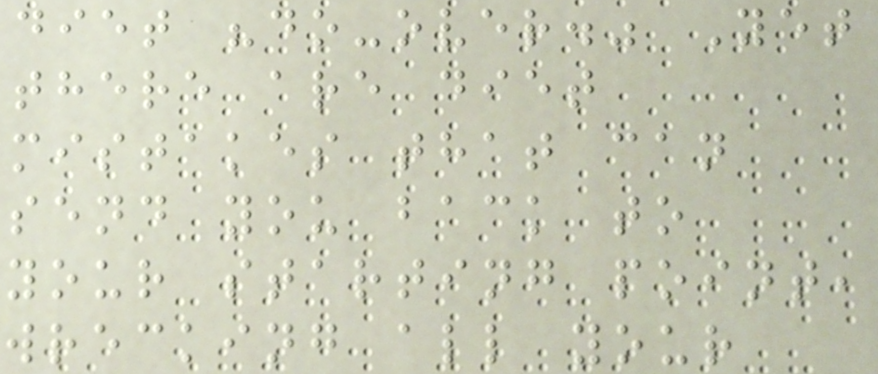diet "do-over." Yet
there are diet
mistakes that can
send you back to
your starting point,
wrecking all your
